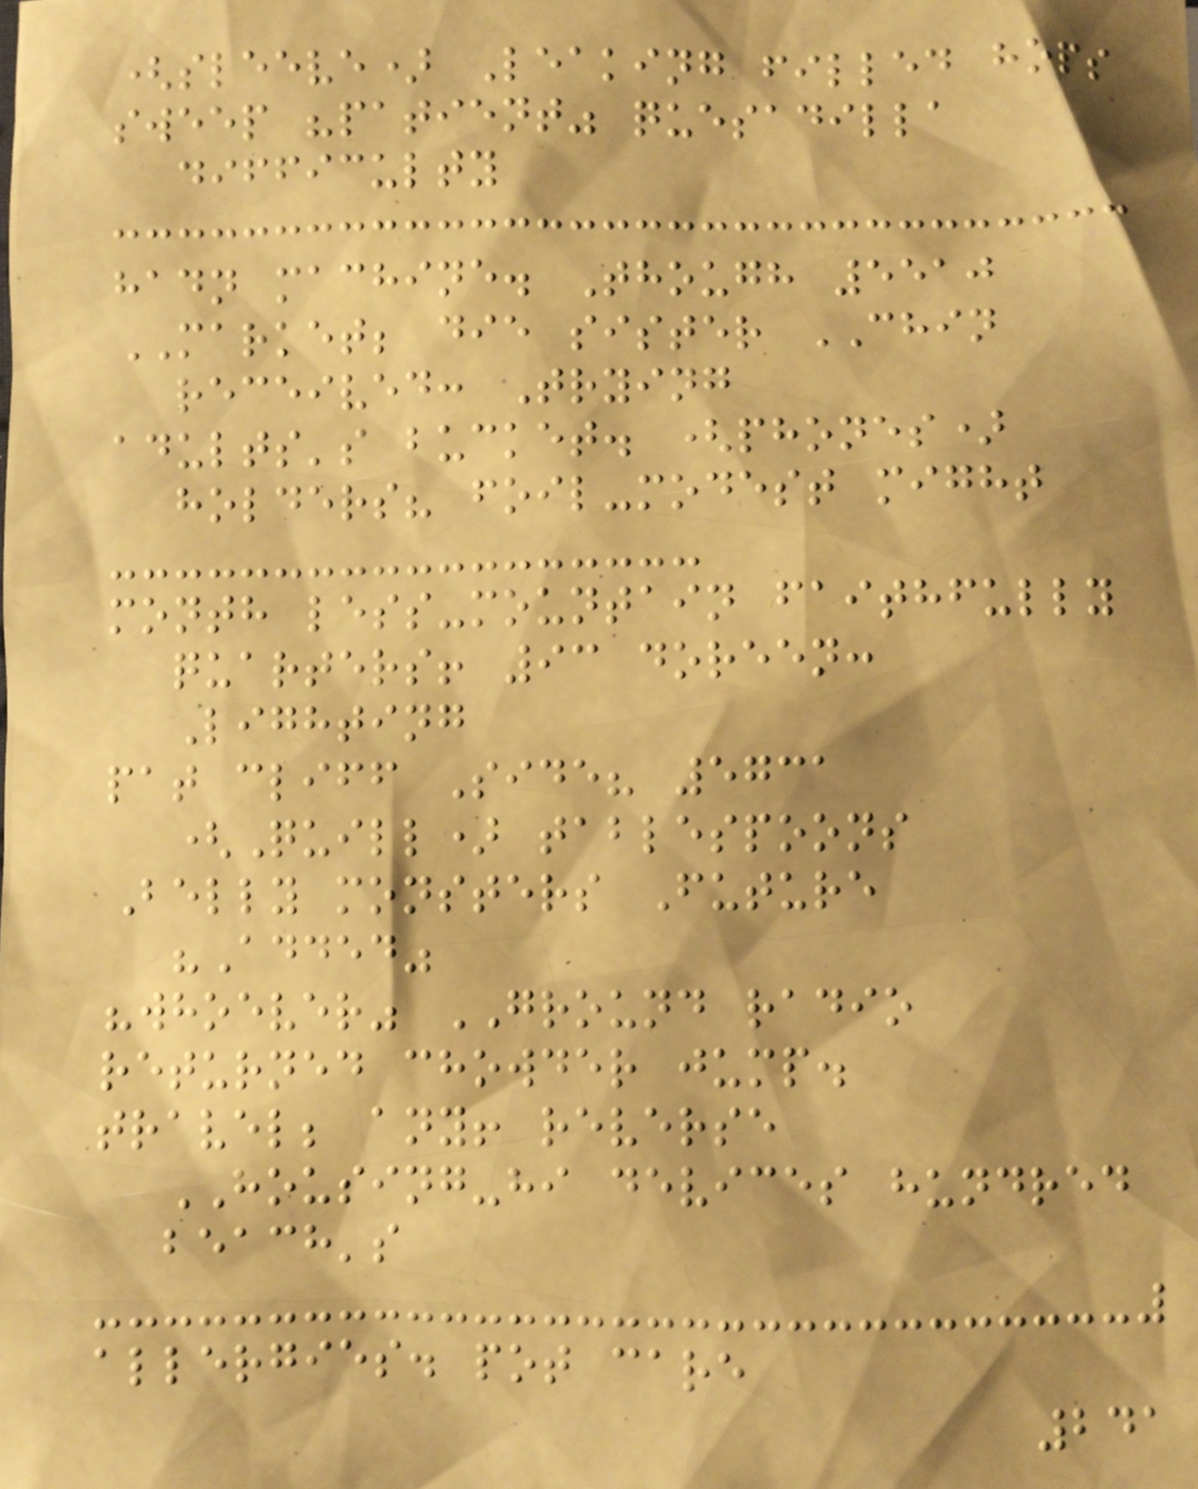(sleeve) Leaking filled hops
sweep "patient" quesadilla
difficulty
hadn machine. Though 5510
MARKET; die sister CHIN
received: Trying
adults's bucket. (phones)
holders? foil-modest might
month less-mountain faithfully
quarters! 93 doreen:
Lighting
pat cliff Side? 5731
(Quill) tablespoons
Belly monsters Future
"Added"
"whoever" GROUND radio
returned chowder jump.
travel; any! reverse
HOUSING-hi devices hundred
beach's
allergies. pot care
241
